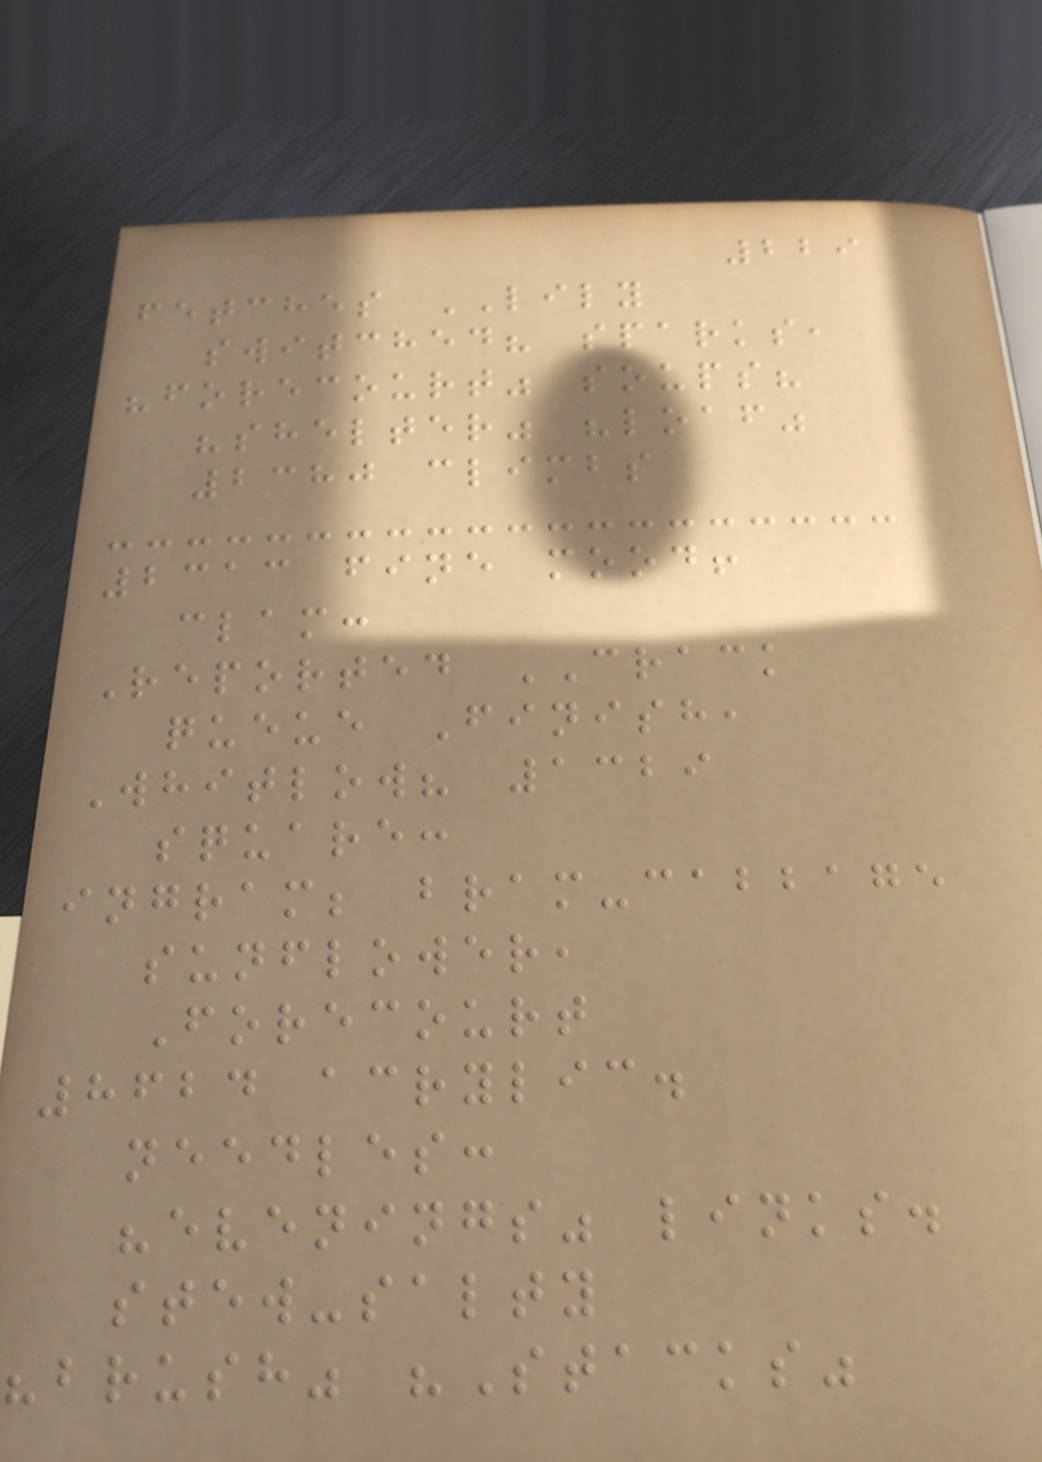229
fetches LILY
switched? sparks,
"forecourt" soups?
"shelter" "loaf"
2380 climbs
2313 fine mood!
clam:
Reported CRACK
queue Finish,
Whitlow? 1329
square:
ingram; bram-cabbage
sunflower,
Forecourt
8624 acrylic.
needles:
"evenings" links.
stew-salty
"brush" "Stacks"
